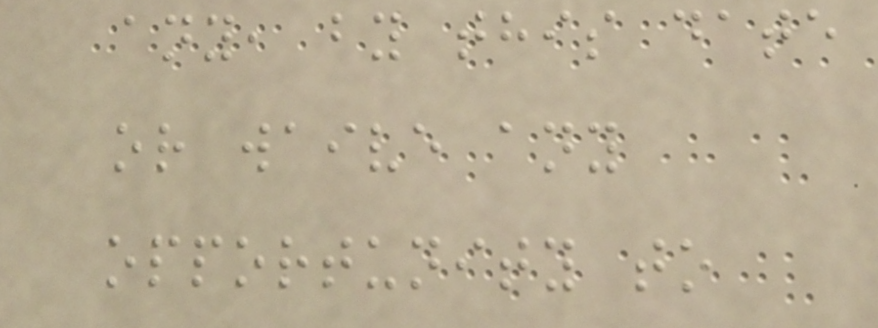any, by this date
or waive any
opportunity to
